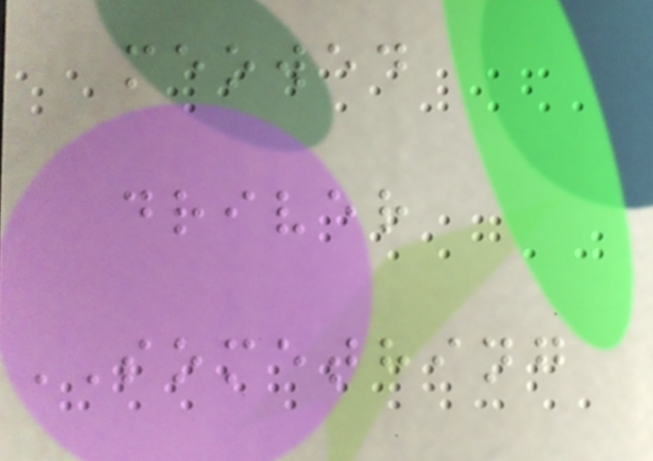meowed
driver
SOMETHING
